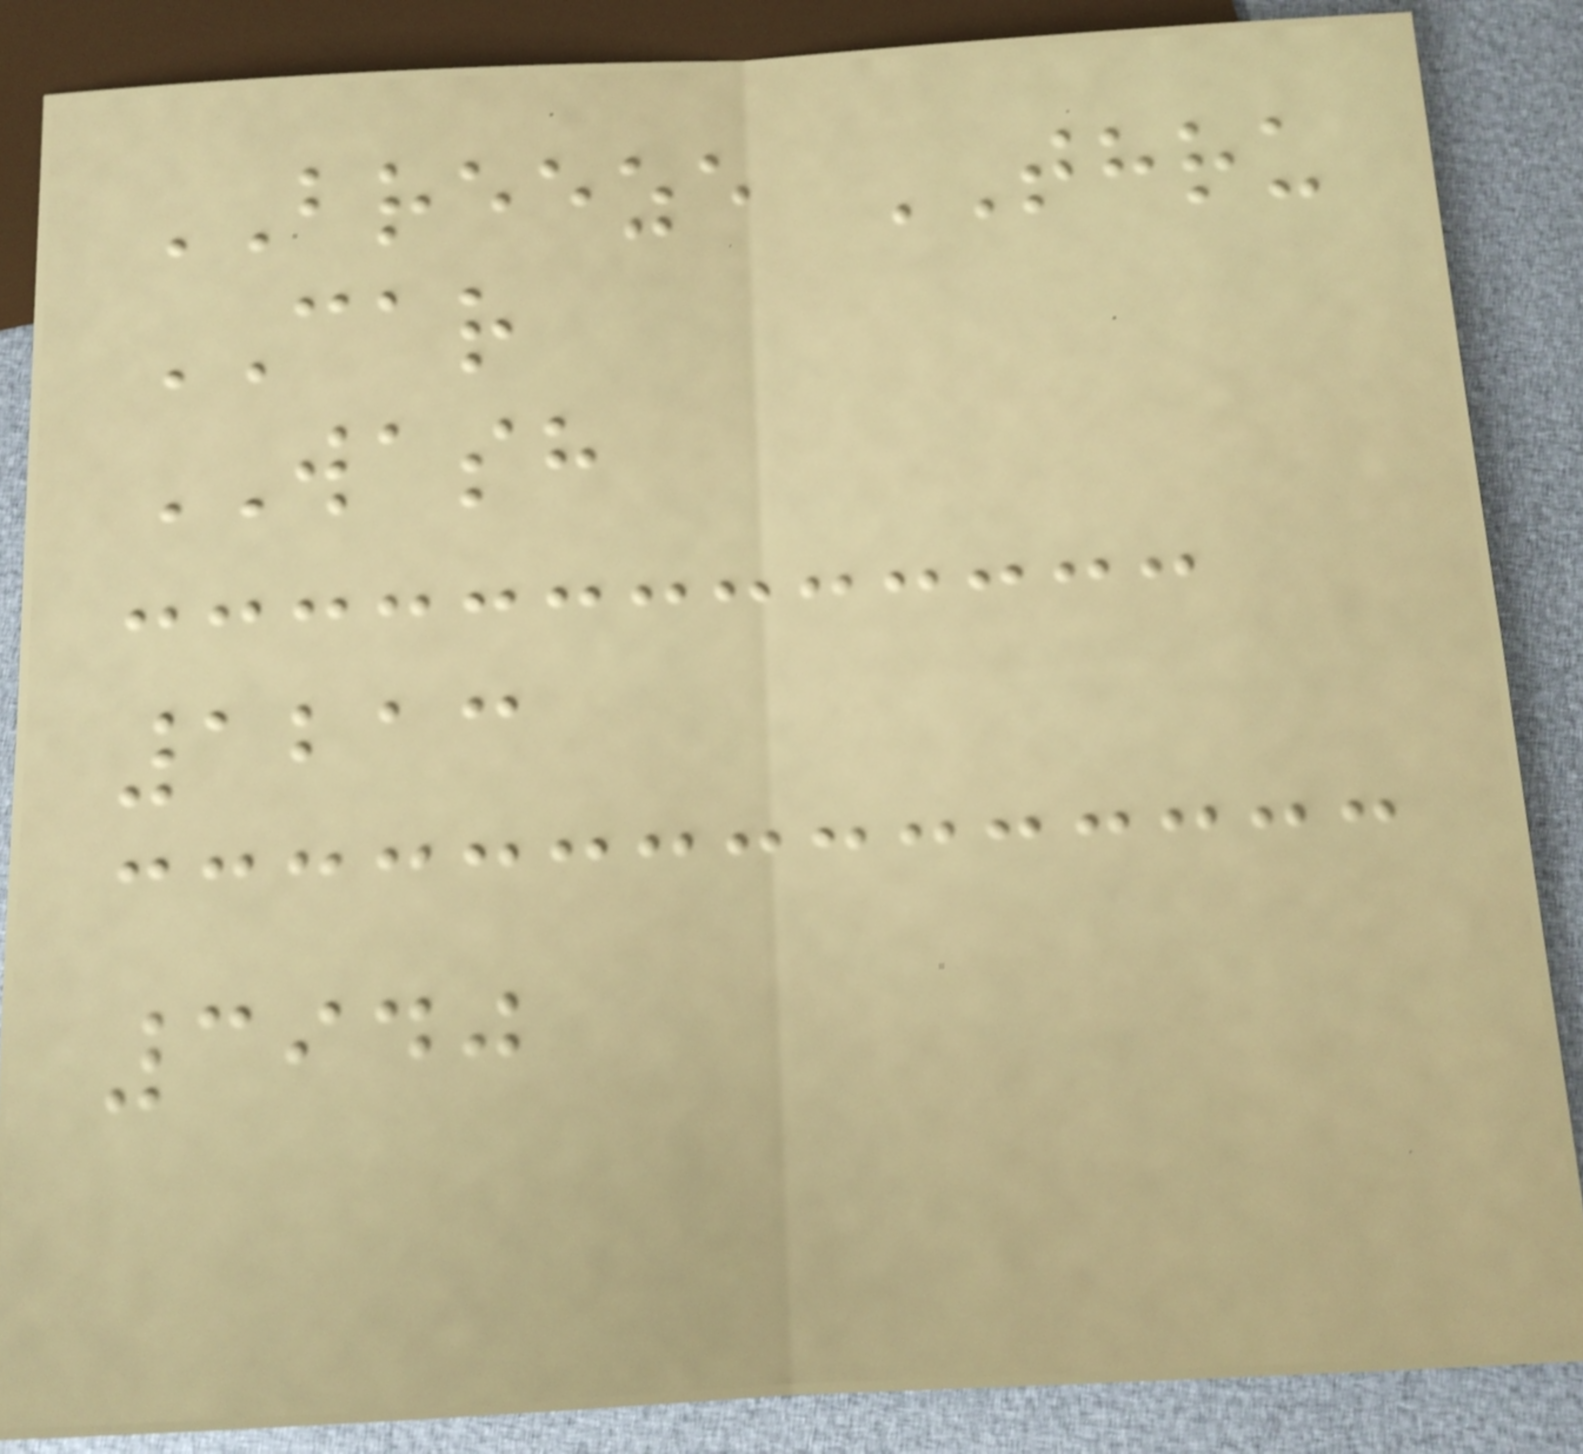BREEZE THRU
CAR
WASH
1213
3940
